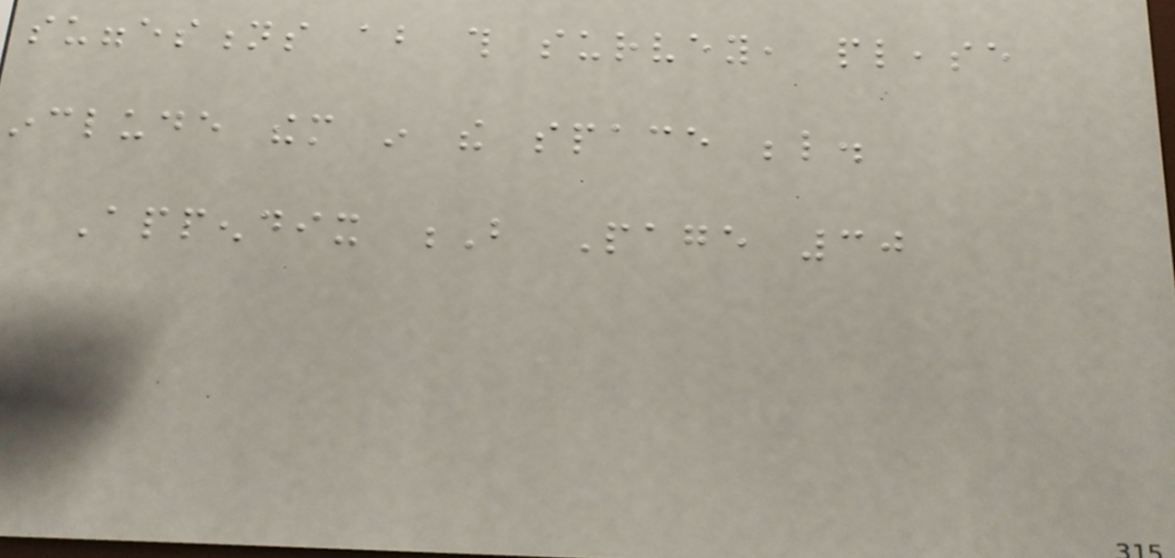suggestions about this survey, please
include them in the space below.
Appendix B Page 30
